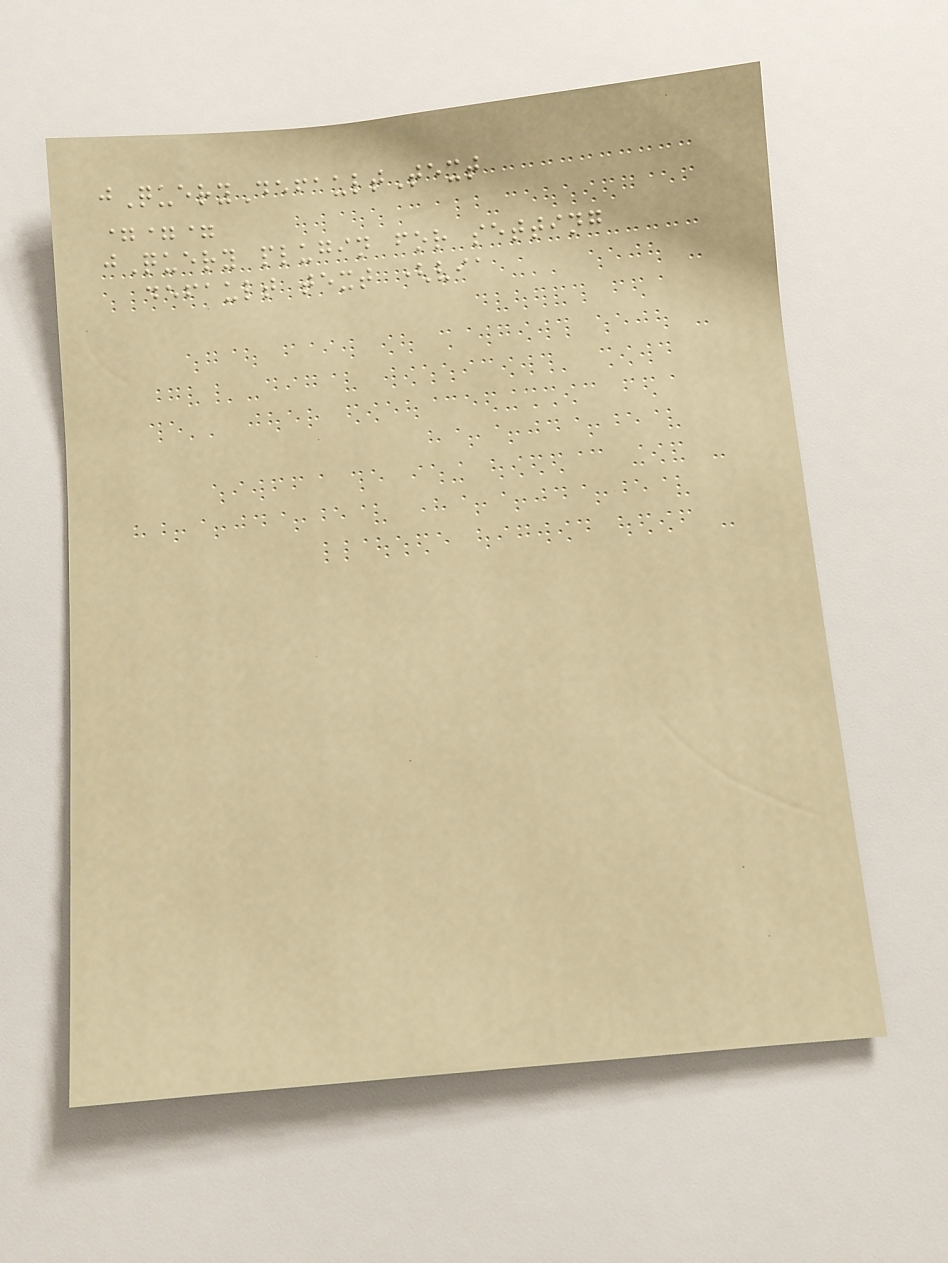jQueryDefaultText
===
jQuery plugin for setting
default text (via
